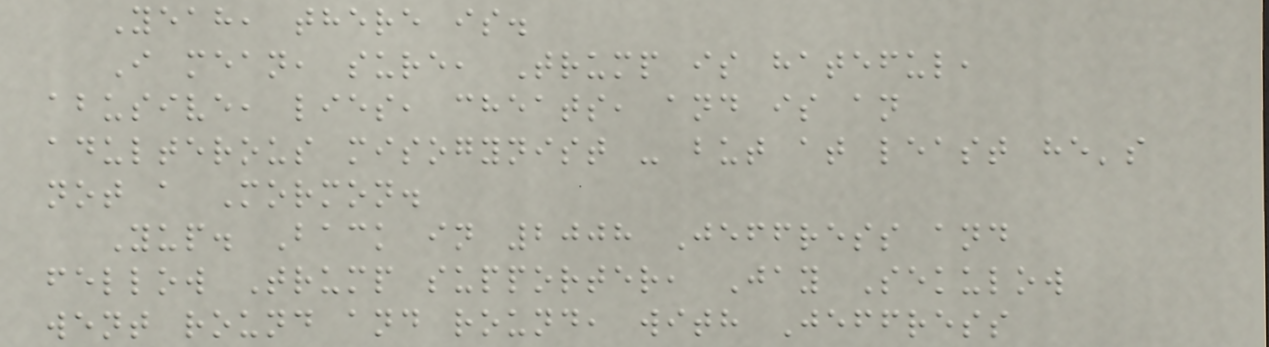Yeah, there is.
I mean, sure, Trump is hateful,
abusive, lies, cheats, and is an
adulterous misogynist - but at least he's
not a Mormon.
Yup. Back in 2008 Jeffress and
fellow Trump supporter, Jay Sekulow
went round and round, with Jeffress
